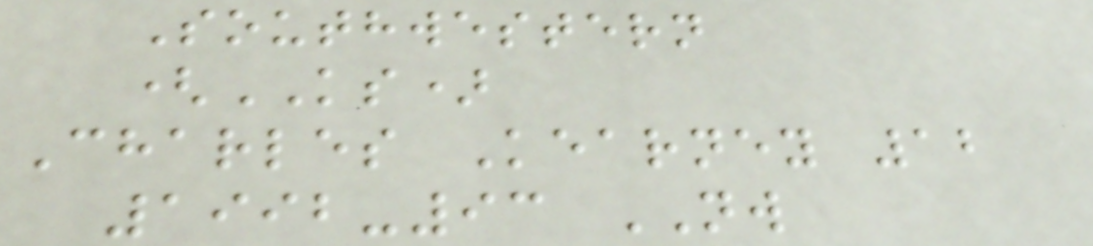Southwestern
(KS)
Charles Kearney 12
1992-93 NW
